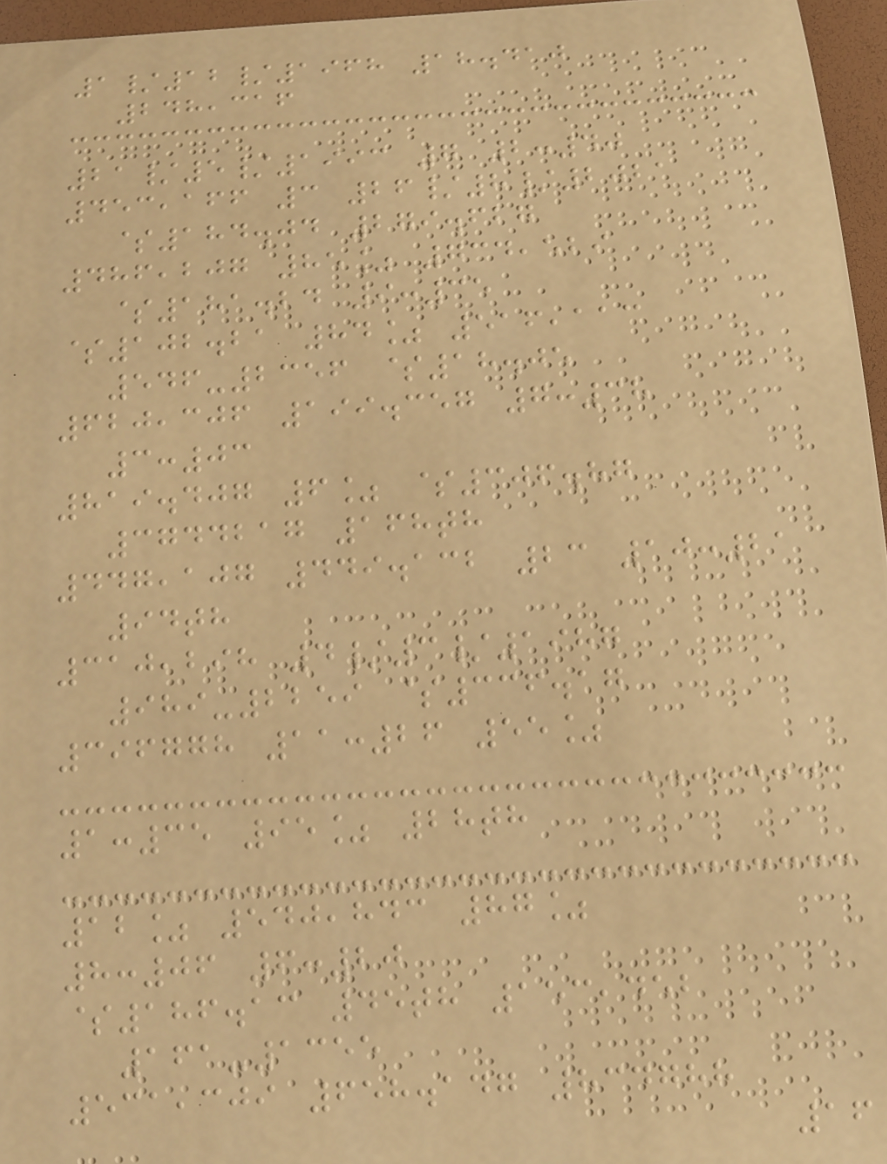1/12/1968 18.410
248,316
21/5/1993 7 2:40
453,166 3 26/8/2021
$184.04 279.627
486,207 85% 734,529
$181.24 9:35
$102.21 84% 516,113
546-2356 $18.05
620,306 199.357 7:38
3:03
819.407 6% $306.87
3744217 168th
447,107 449.132 23 10:21
94th
310,298 4/3/1987
989-2259 $336.17
396778 11:26 55%
1:35 95% 28th
12% 540,843 87%
8:06 6:20
$186.13 45th 153,452
161-1355
531,309 658.147 834788
16
